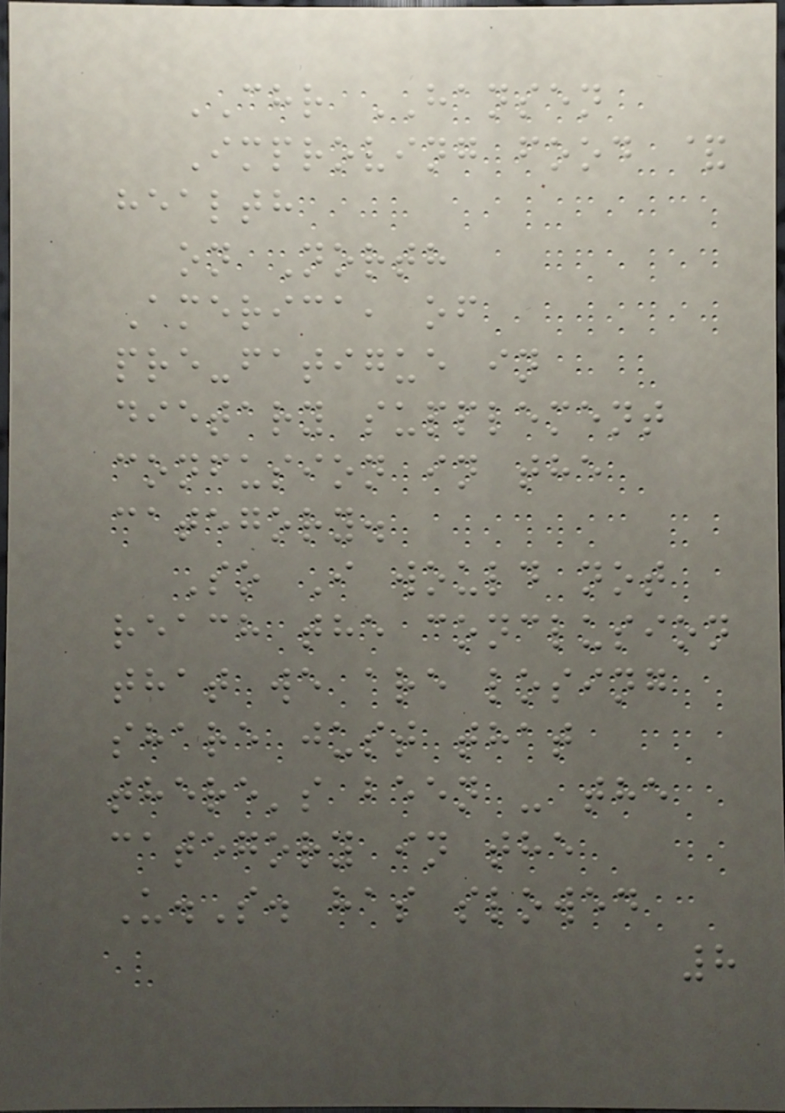CHR HANSEN
Improving food &
health
on North
America, of
pre-fatigue in
dietary supplement
confusion in the
category.
So I would not
reach the conclusion
that we are losing
share just that
there's been - the
category in the
U.S. has slowed
8
